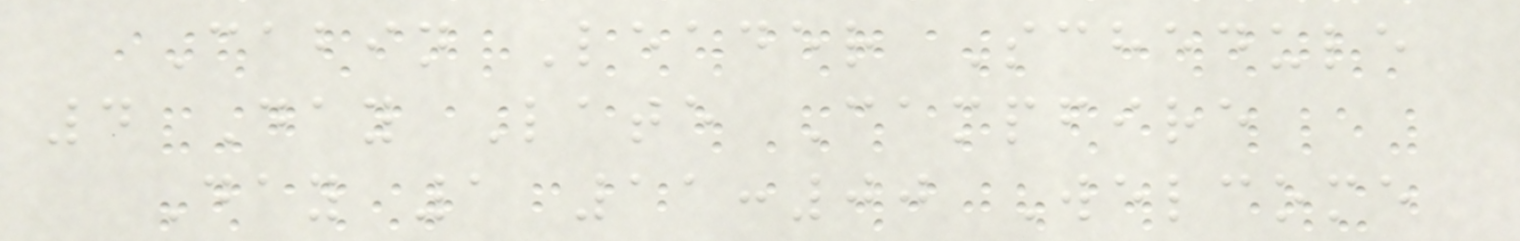Cabin Leader Schedule
4 Day Late Campfire
Day 1 11:00 Welcome
